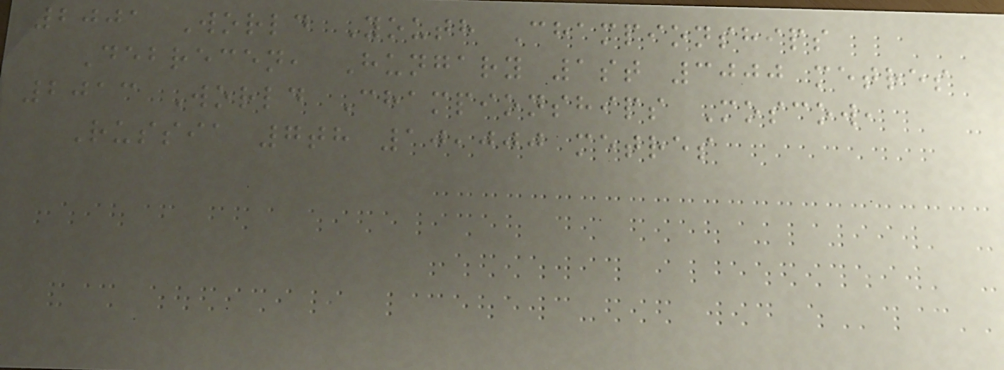2001 World Youth Championships
Debrecen, Hungary 1st 3000 metres
2013 World Championships Moscow,
Russia 7th 10,000 metres
